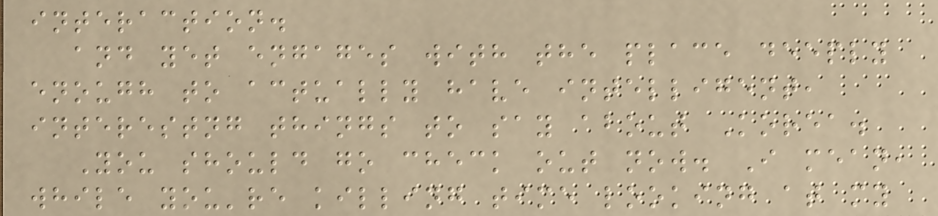interaction.
and yet engages with the place deeply
enough to actually have intelligent,
interestng things to say about Korea.
You should go check out now. I mean,
while you're killing time looking at my
